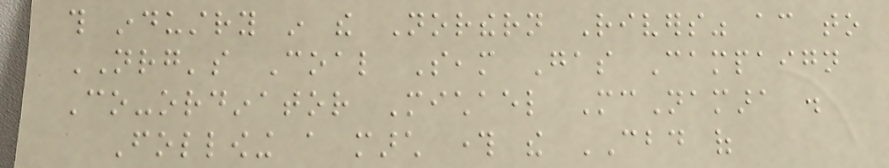this industry in the Northern Rivers" according to
NRG's Coal Seam Gas Campaign
Co-ordinator Michael McNamara .
Following a march through the CBD of
